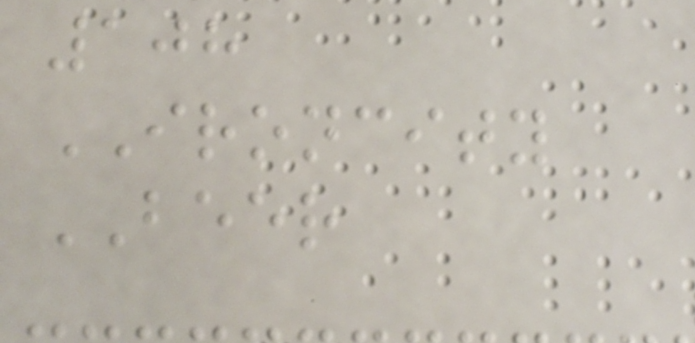108
IRONCITY
BEER
